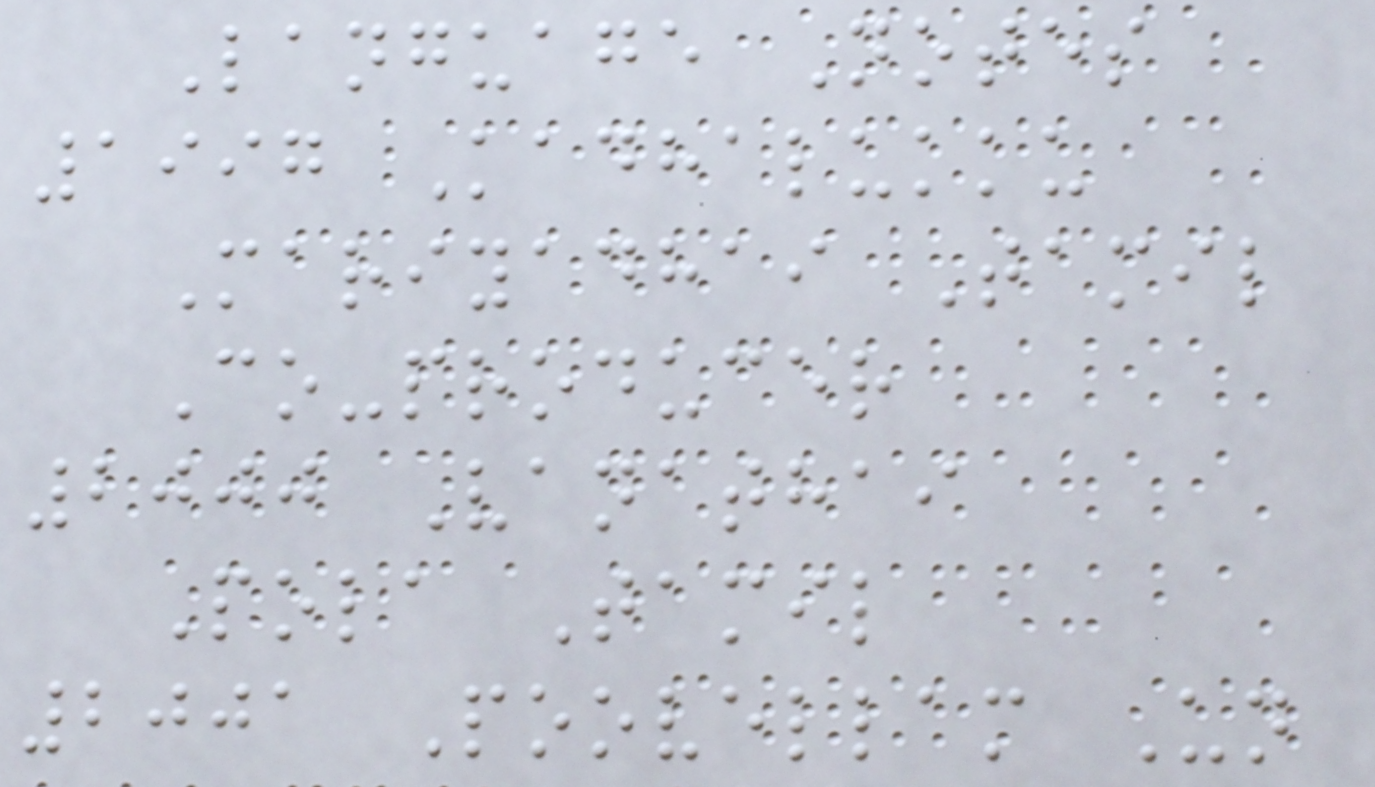Language Notes
1997 Kadhalukku
Mariyadhai Tamil
Co-producer
2000 Vanathai
Pola Tamil
2001 Poovellam Un
